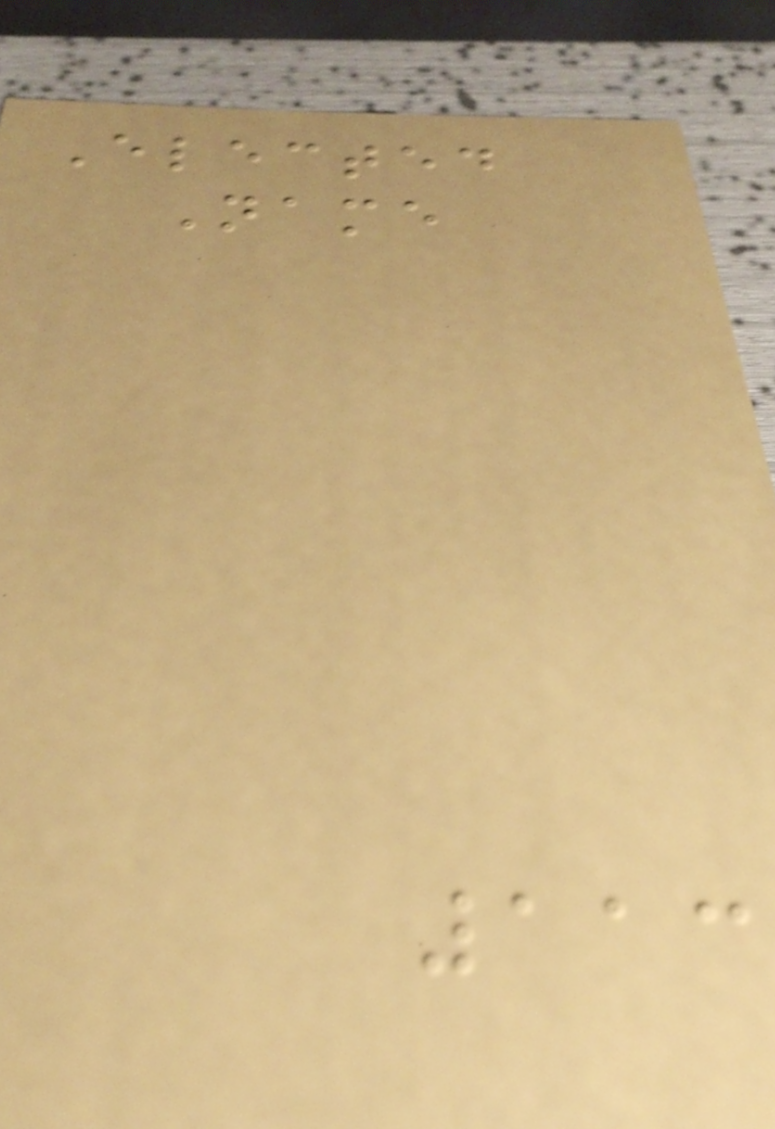Elected
Name
113
